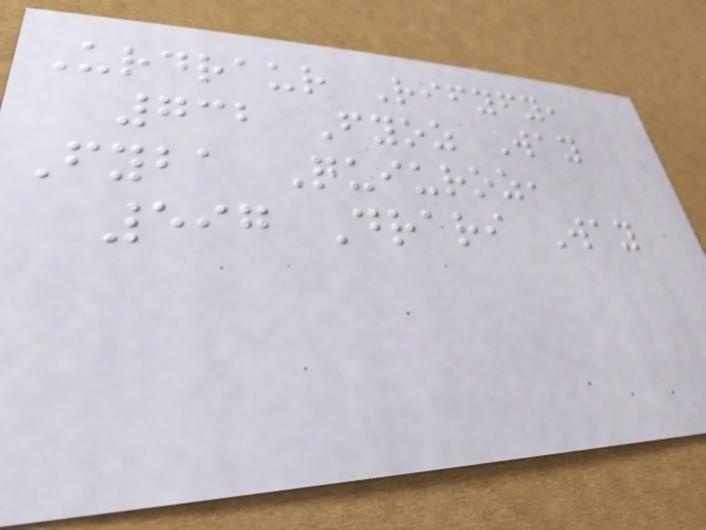Urdraur Rifyfy,
732 Fyoz Way
Fyba Quiuroz,
597 Drari Way
